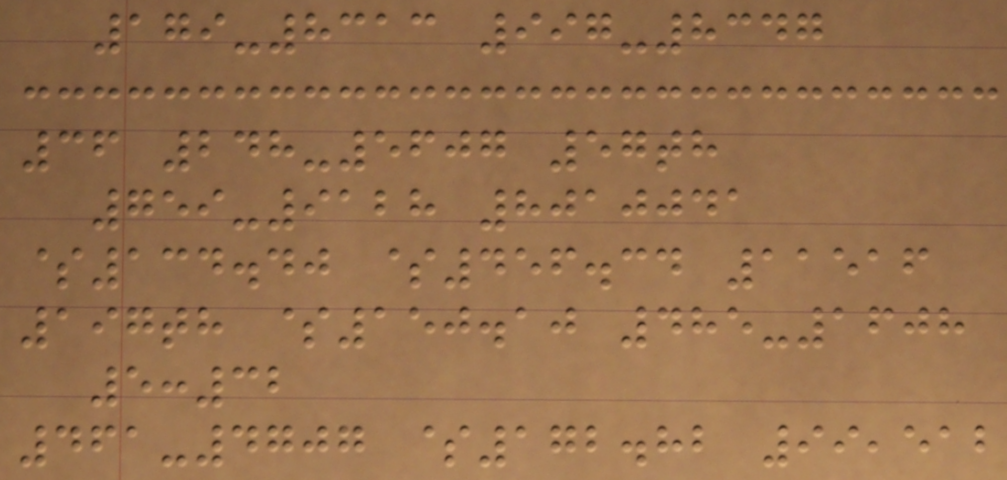179-8313 997-8347
36 248-5607 57th
759-9128 8010041
$134.40 $456.34 11516
197th $150.10 485-1608
5:32
461-4707 $172.82 99,512
